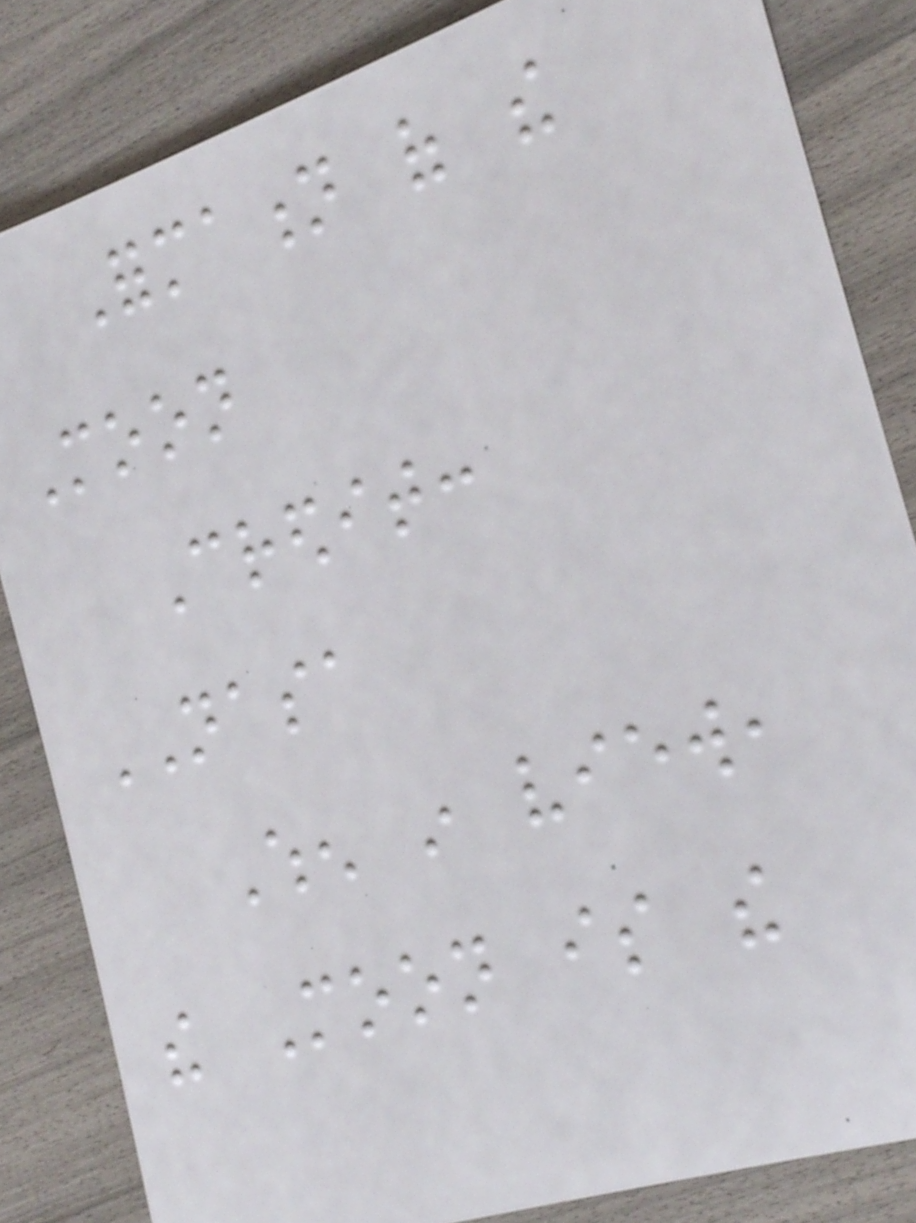Formation of the
Moon
Credit:
NASA
When in view,
the Moon is the
